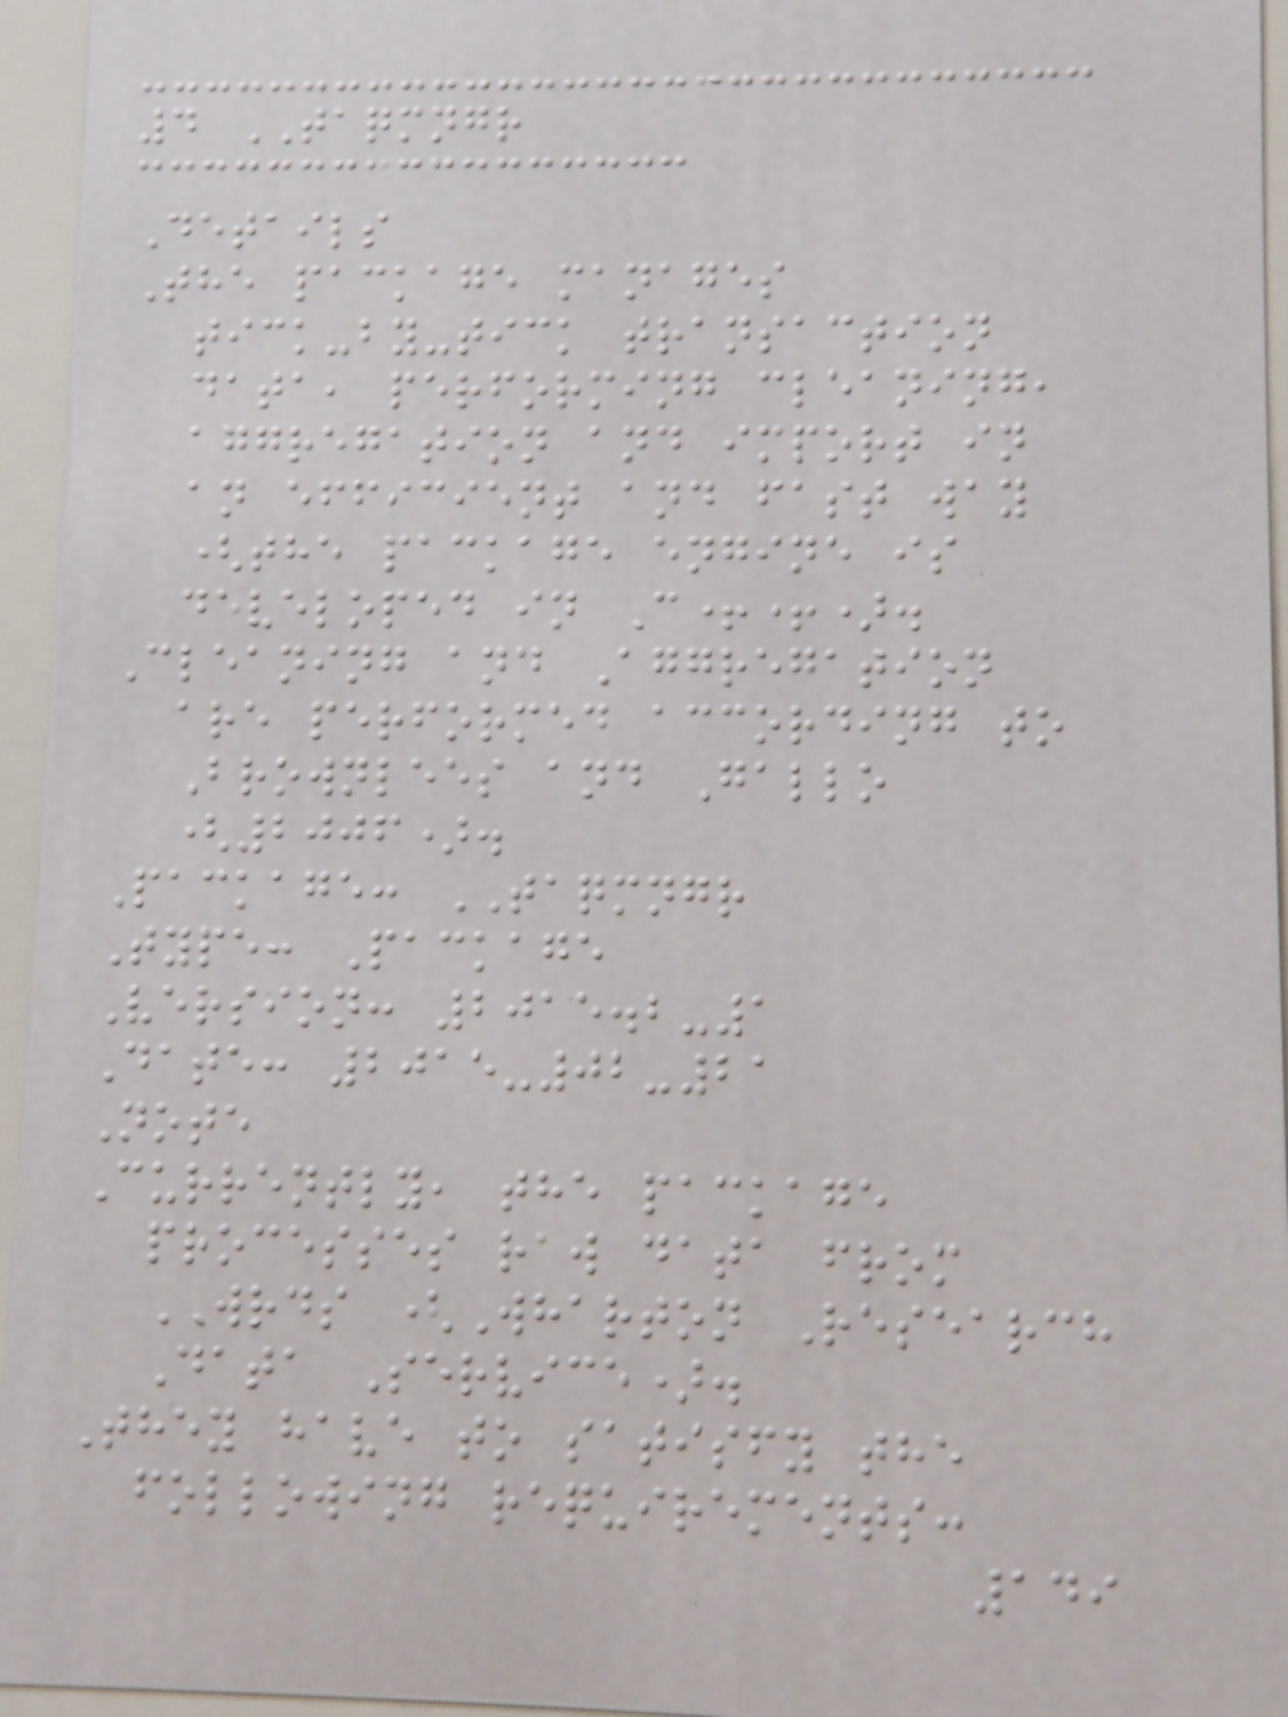4 TAQMNGR
Details
The package manages
tick-by-tick transaction
data, performing cleaning,
aggregation and import in
an efficient and fast way
(the package engine is
developed in C++).
Cleaning and Aggregation
are performed according to
Brownlees and Gallo
(2006).
Package: TAQMNGR
Type: Package
Version: 2015.2-1
Date: 2015-02-21
Note
Currently, the package
processes raw data from
WRDS (Wharton Research
Data Service).
They have to satisfy the
following requirements:
149
